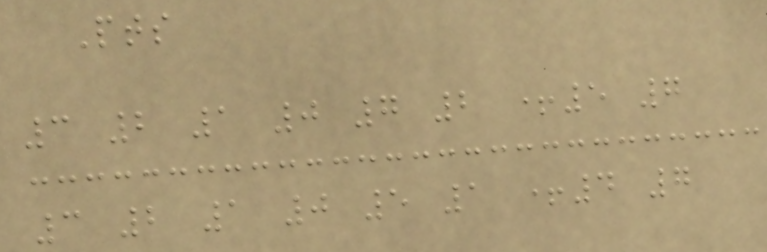Pts
3 2 1 0 7 2 +5 7
3 2 1 0 5 1 +4 7
